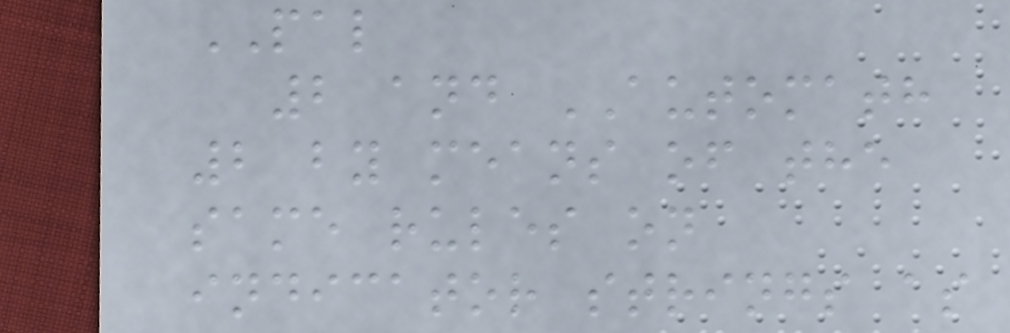PAL
2 and AUTOMATH
2 by means of the
same rules on
indicator strings as
